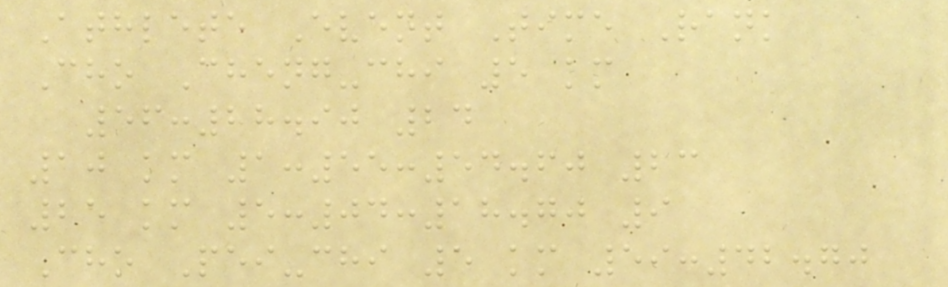Athlete Event Time Rank
Cho Cheng-chi 5 km
56:28.90 24
10 km 1:55:54.60 23
25 km 5:04:18.70 9
Cho Pei-chi 5 km 59:42.70
